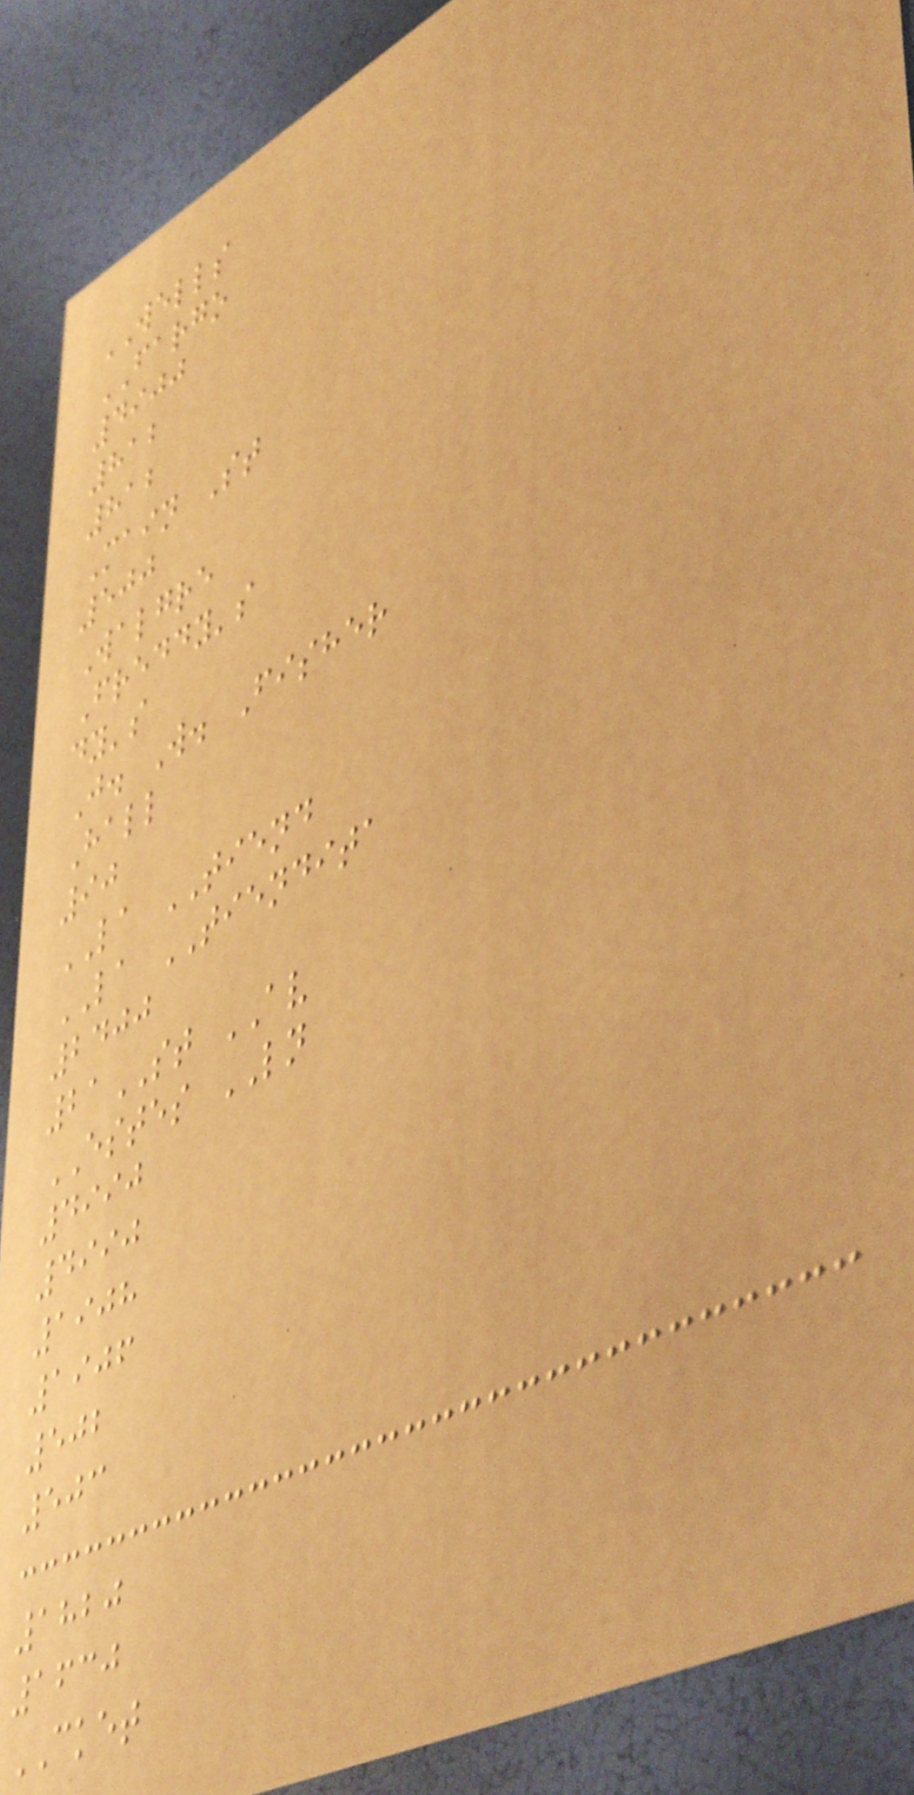WELLS
FARGO
4900
812
812
Main St
500
Walgre
Freddy's
dy's
J. W. Fisher
Hall
90
LA TIEND
LA TIENDITA
2400
21ST AV
ESTES LN
4990
4990
1908
1906
502
503
1820
1630
CKET
